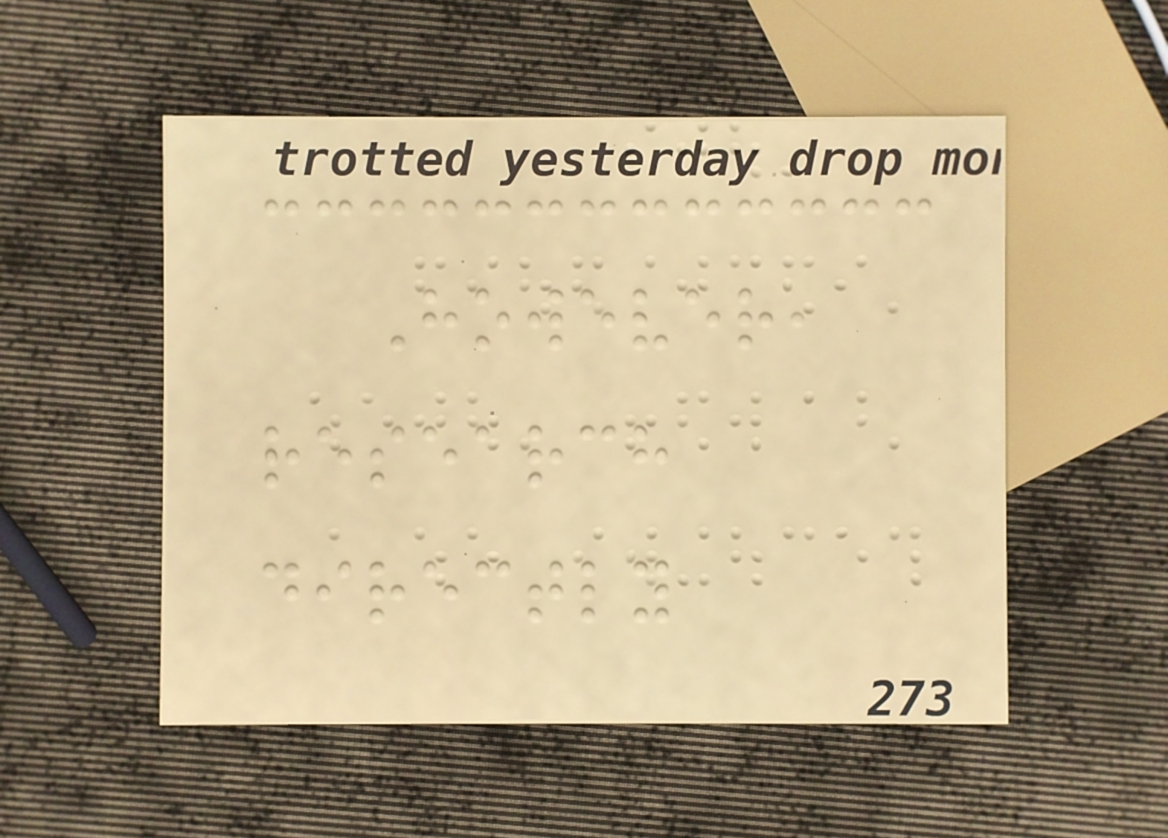However,
research
directly
